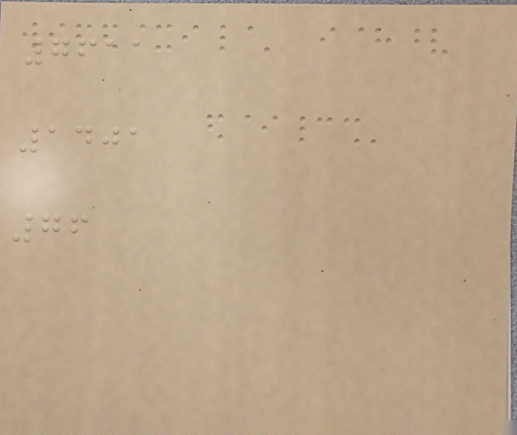7611
1401
76
